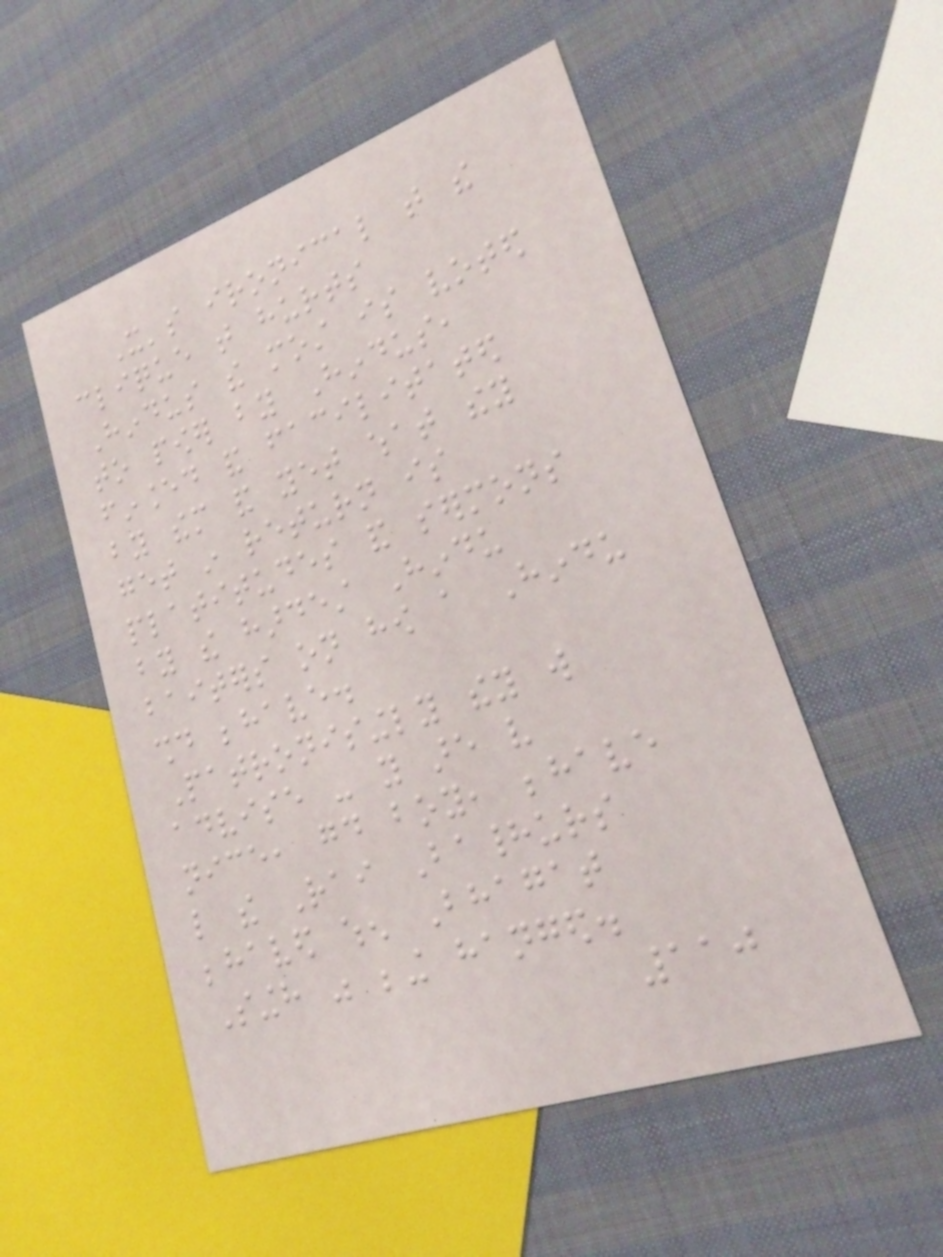It's ironical that the
clique that hurts
Hindus the most is voted
to power by Hindus,
financed and facilitated
by them and yet what they
get in return is
platitudes and sermons
by the hardest Hindu
baiters on how a Hindu
should behave.
Patronisingly they will
advise - you are very
nice, good boy, behave
like the Rai Bahadurs
behaved when Bhagat
Singh was being hanged.
110
